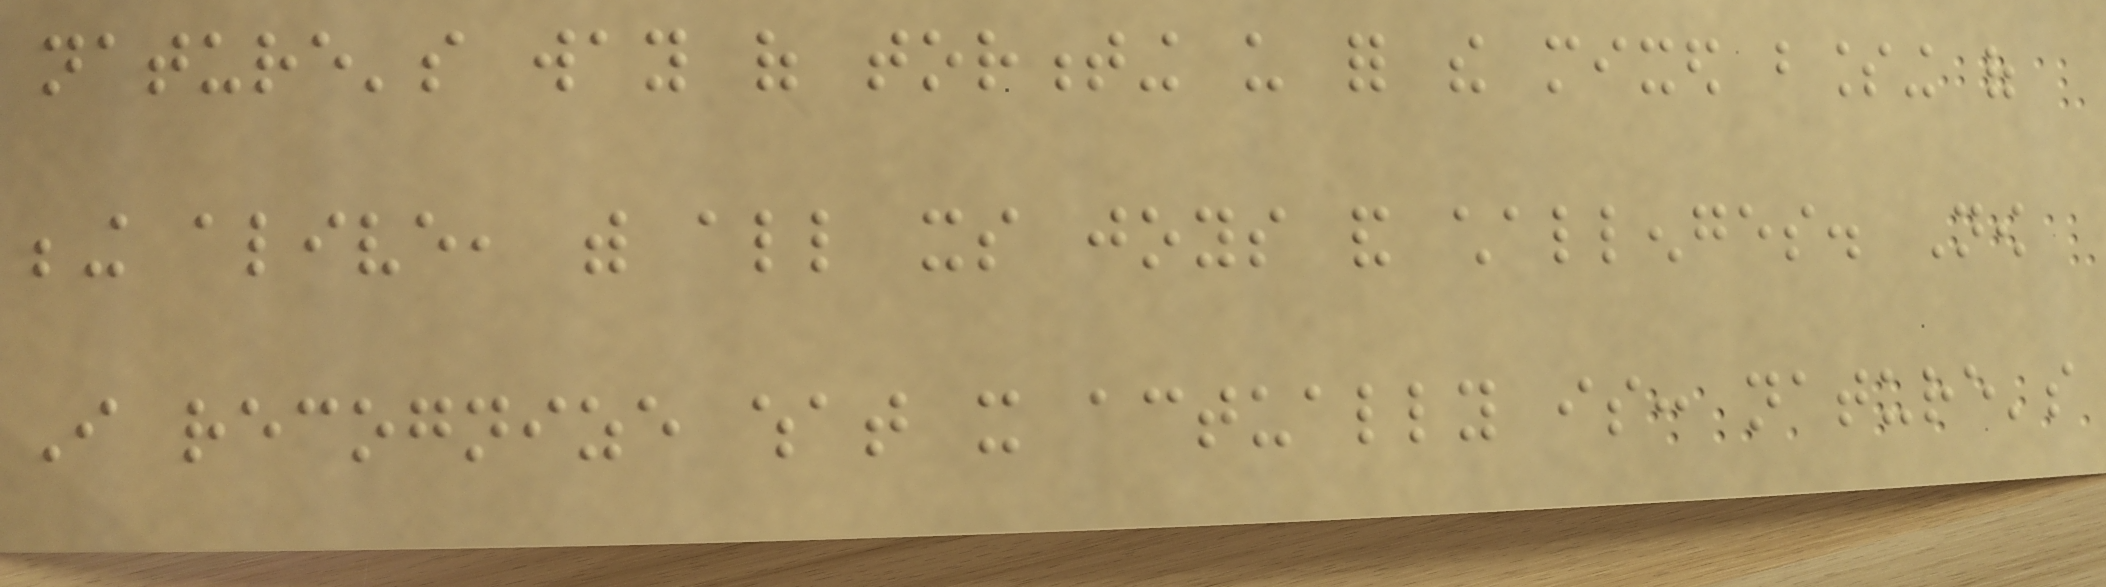nature's way of tormenting us for the mixed blessing of
being alive, with all its joys and challenges. Now
I recognize what it actually is: nature's
